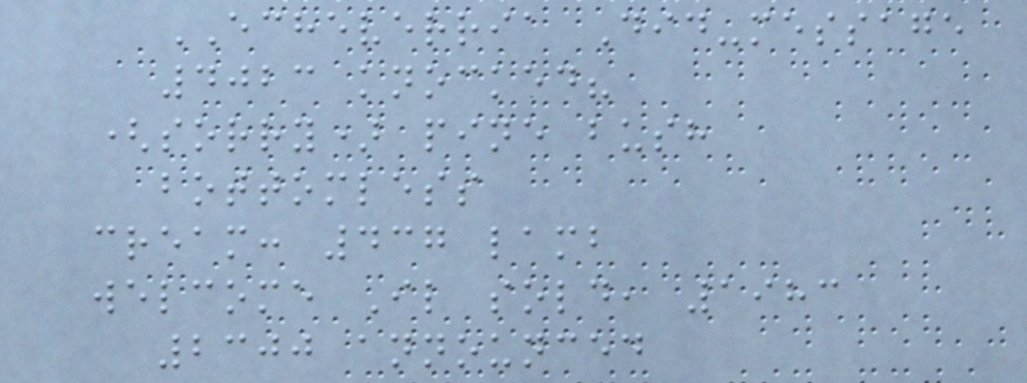ECHEVERRIA Did-message
4023 knocked?
(sorry) pine bush
bottomless
cream: 437 lamb
welcome Il sold, 1983
2300 announced
